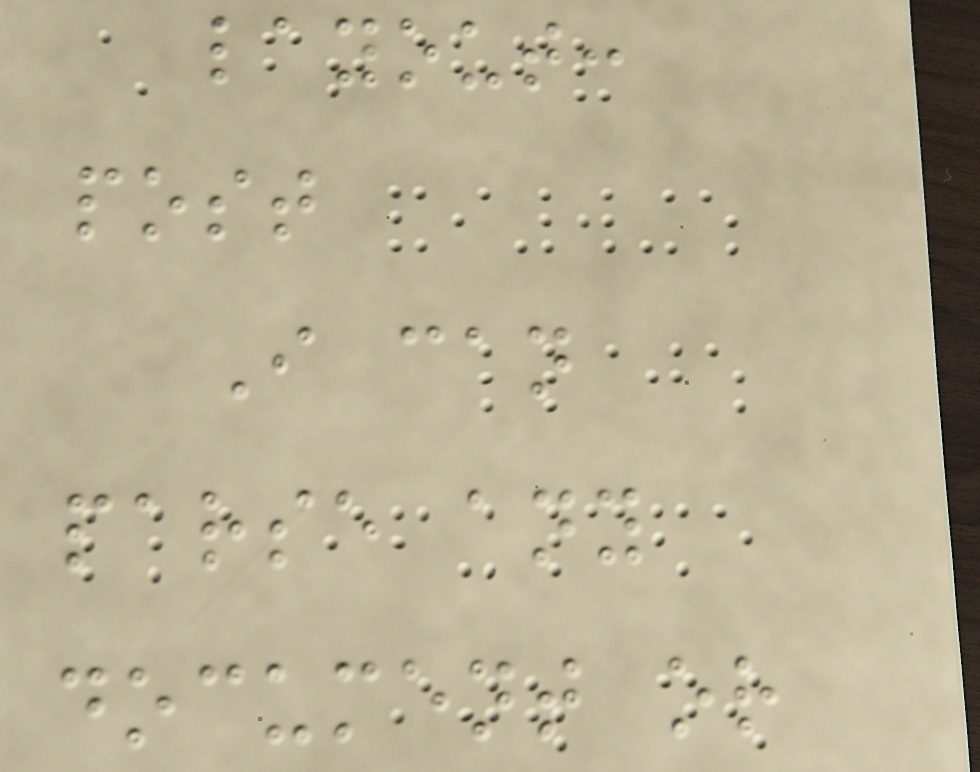layout:
post
I can
parse any
document or
